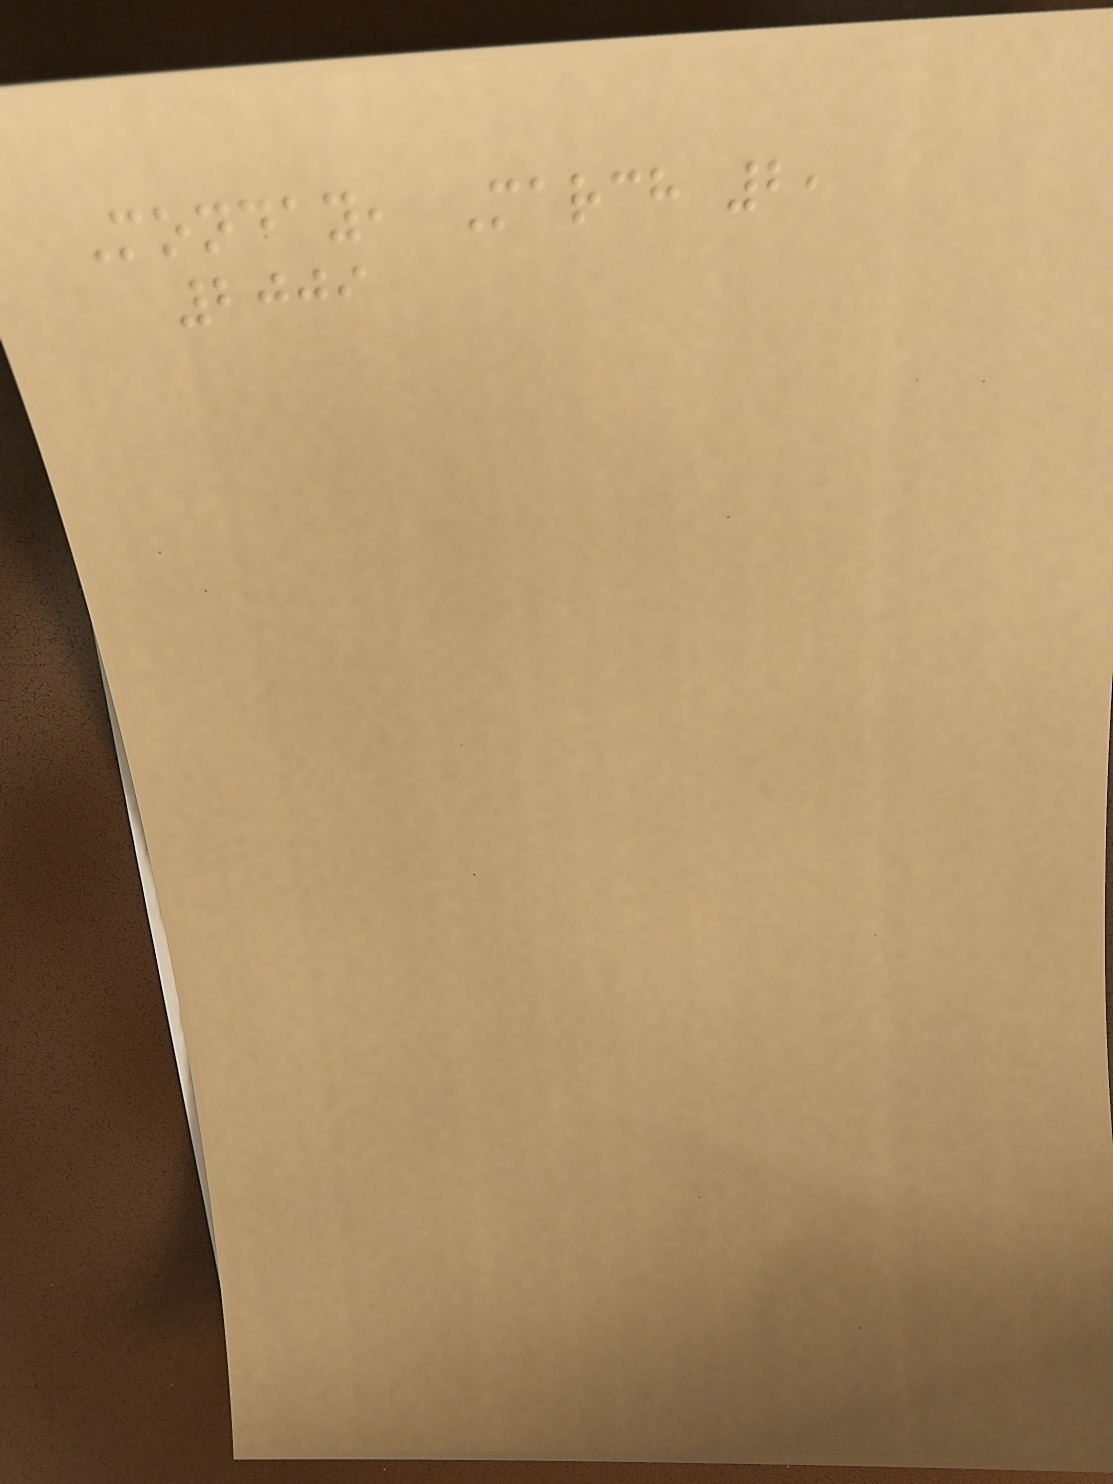Monday, March 2,
2009
